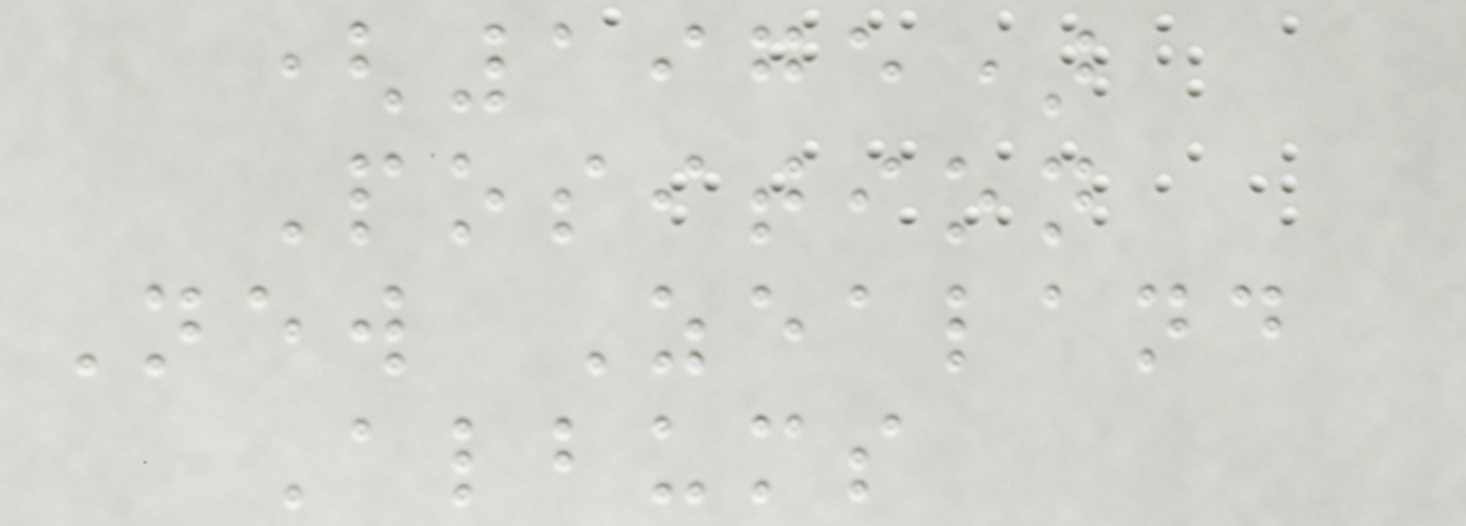(1975)
Position
New Zealand
Albums
